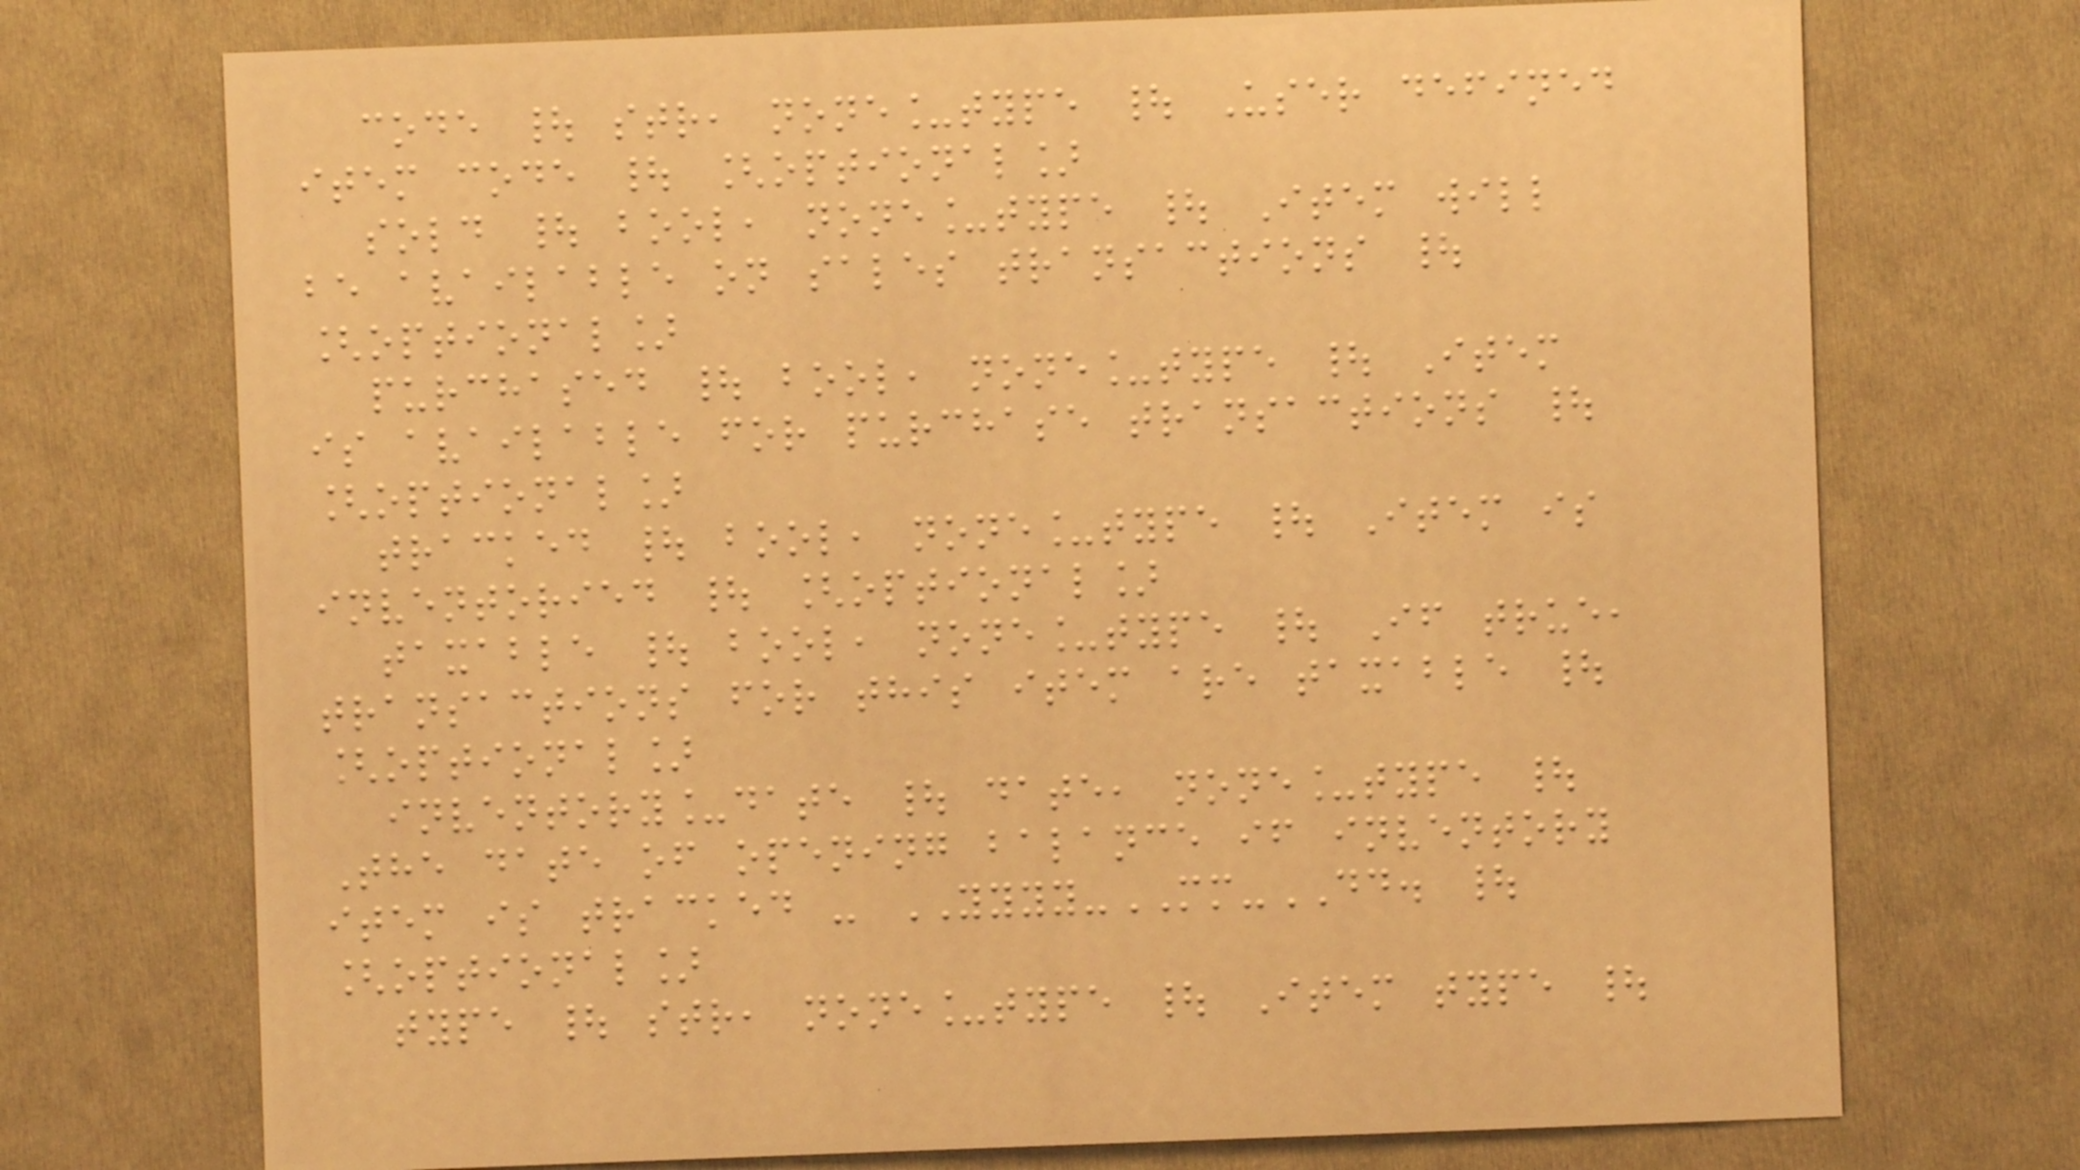code | str, none_type | User defined
item code | [optional]
sold | bool, none_type | Item will
be available on sales transactions |
[optional]
purchased | bool, none_type | Item
is available for purchase transactions |
[optional]
tracked | bool, none_type | Item is
inventoried | [optional]
taxable | bool, none_type | If true,
transactions for this item are taxable |
[optional]
inventory_date | date, none_type |
The date of opening balance if inventory
item is tracked - YYYY-MM-DD. |
[optional]
type | str, none_type | Item type |
